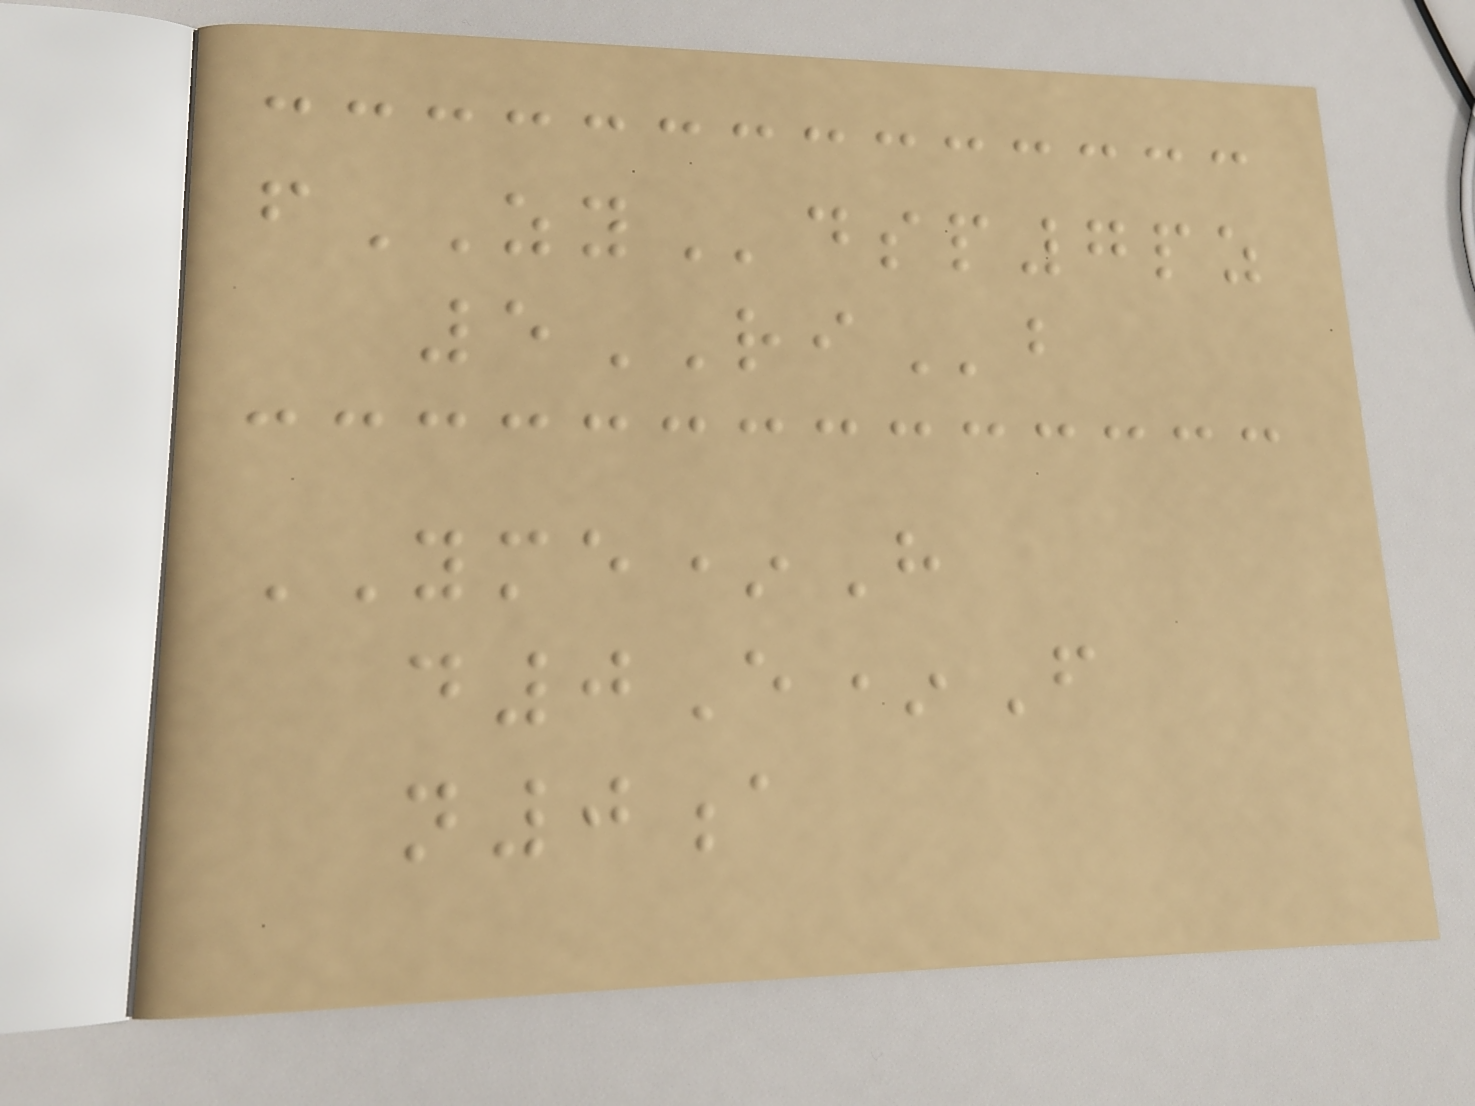fZYdsp7pz
5RIb
YME*H
d0E*F
n0a
